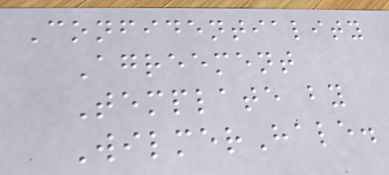Confidentiality
Agreement
Template by
WilmerHale.
